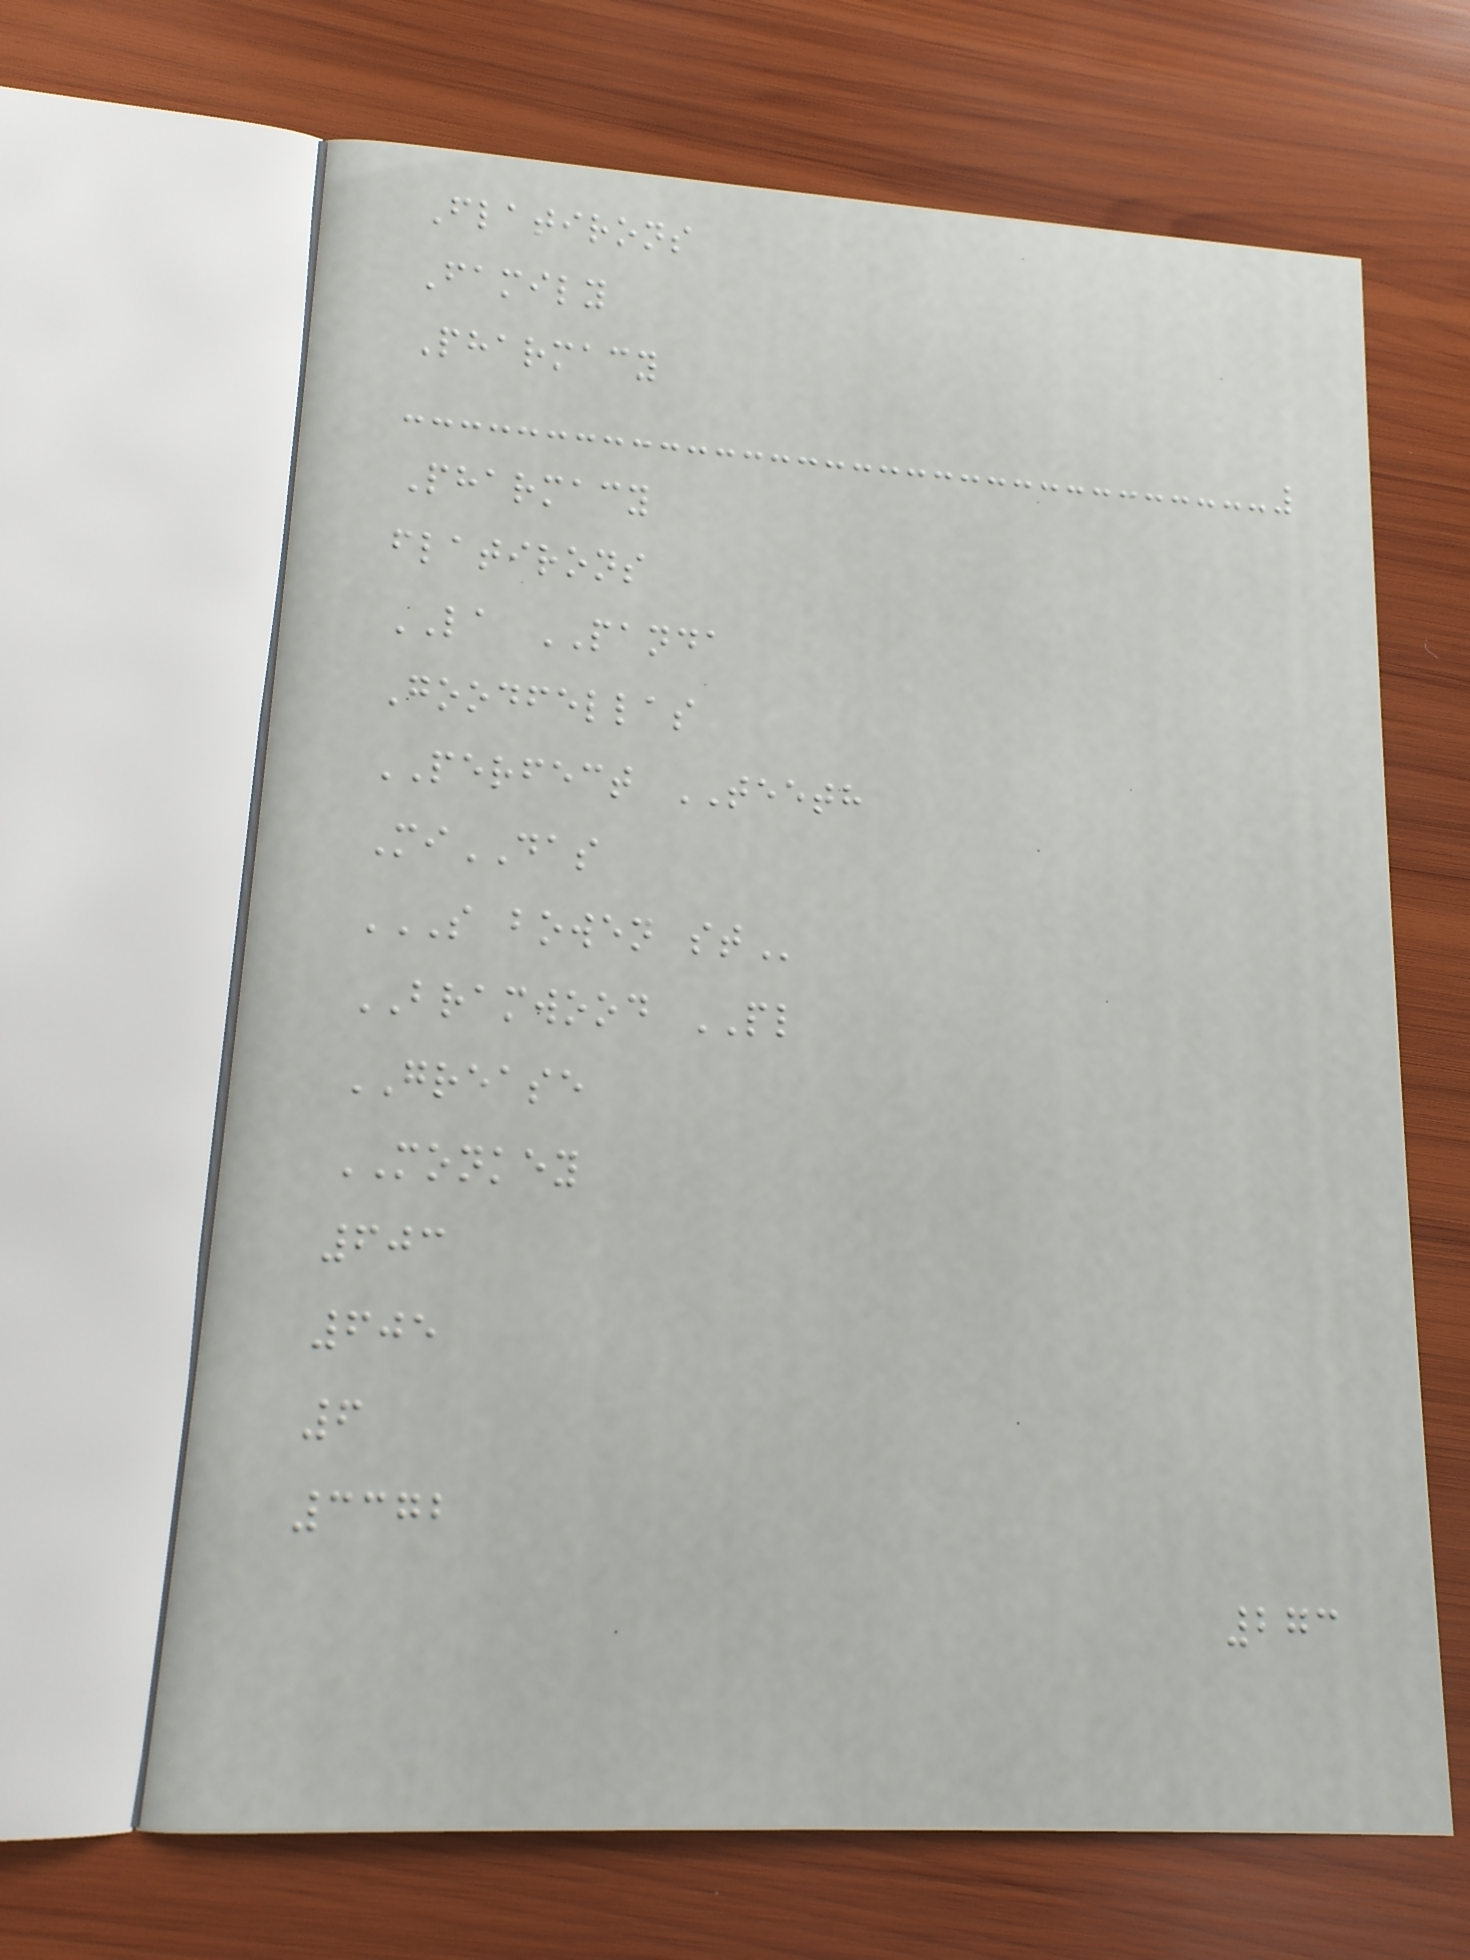Flatirons
Family
Pharmacy
Pharmacy
flatirons
LA PANDA
Goodfellas
PERFECT TEETH
MiDAS
S BOWEN ST
BRAMWOOD PL
GREASE
MONKEY
603
605
6
3372
273
